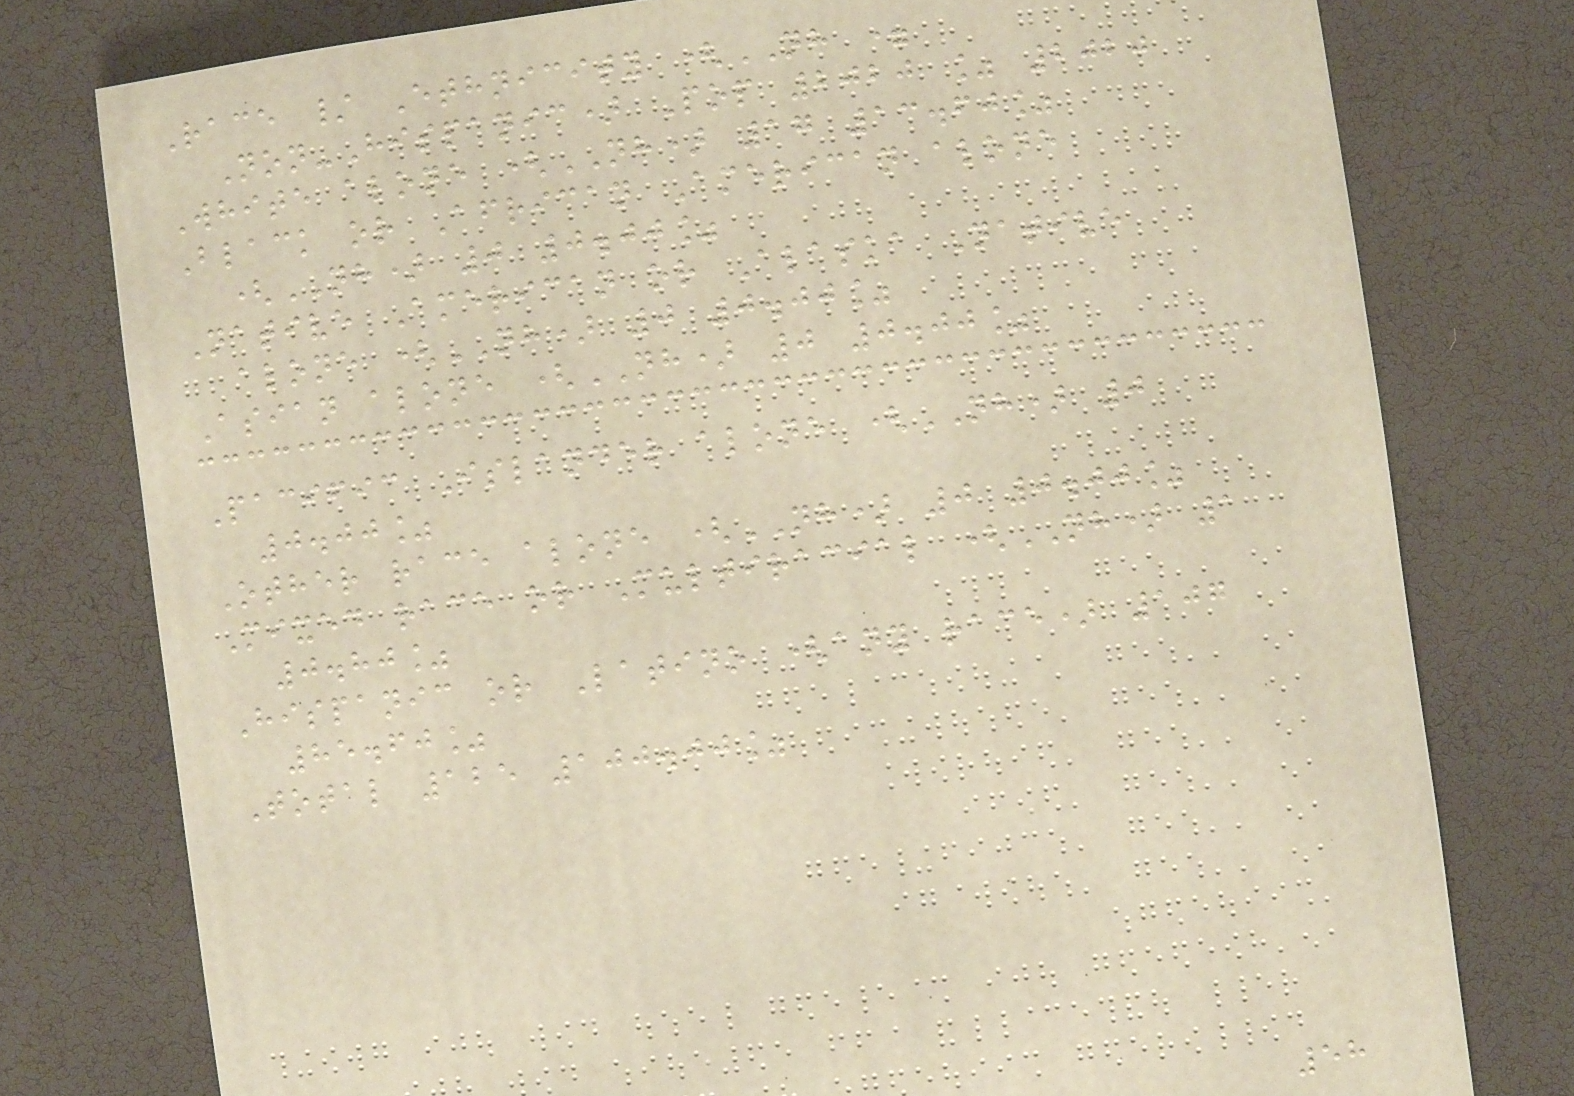Race / Ethnicity (NH =
Non-Hispanic) Pop 2020 % 2020
White alone (NH) 17 13.60%
Black or African American alone
(NH) 0 0.00%
Native American or Alaska Native
alone (NH) 0 0.00%
Asian alone (NH) 0 0.00%
Pacific Islander alone (NH) 0
0.00%
Other race alone (NH) 0 0.00%
Mixed race or Multiracial (NH) 1
0.80%
Hispanic or Latino (any race) 107
85.60%
Total 125 100.00%
58
